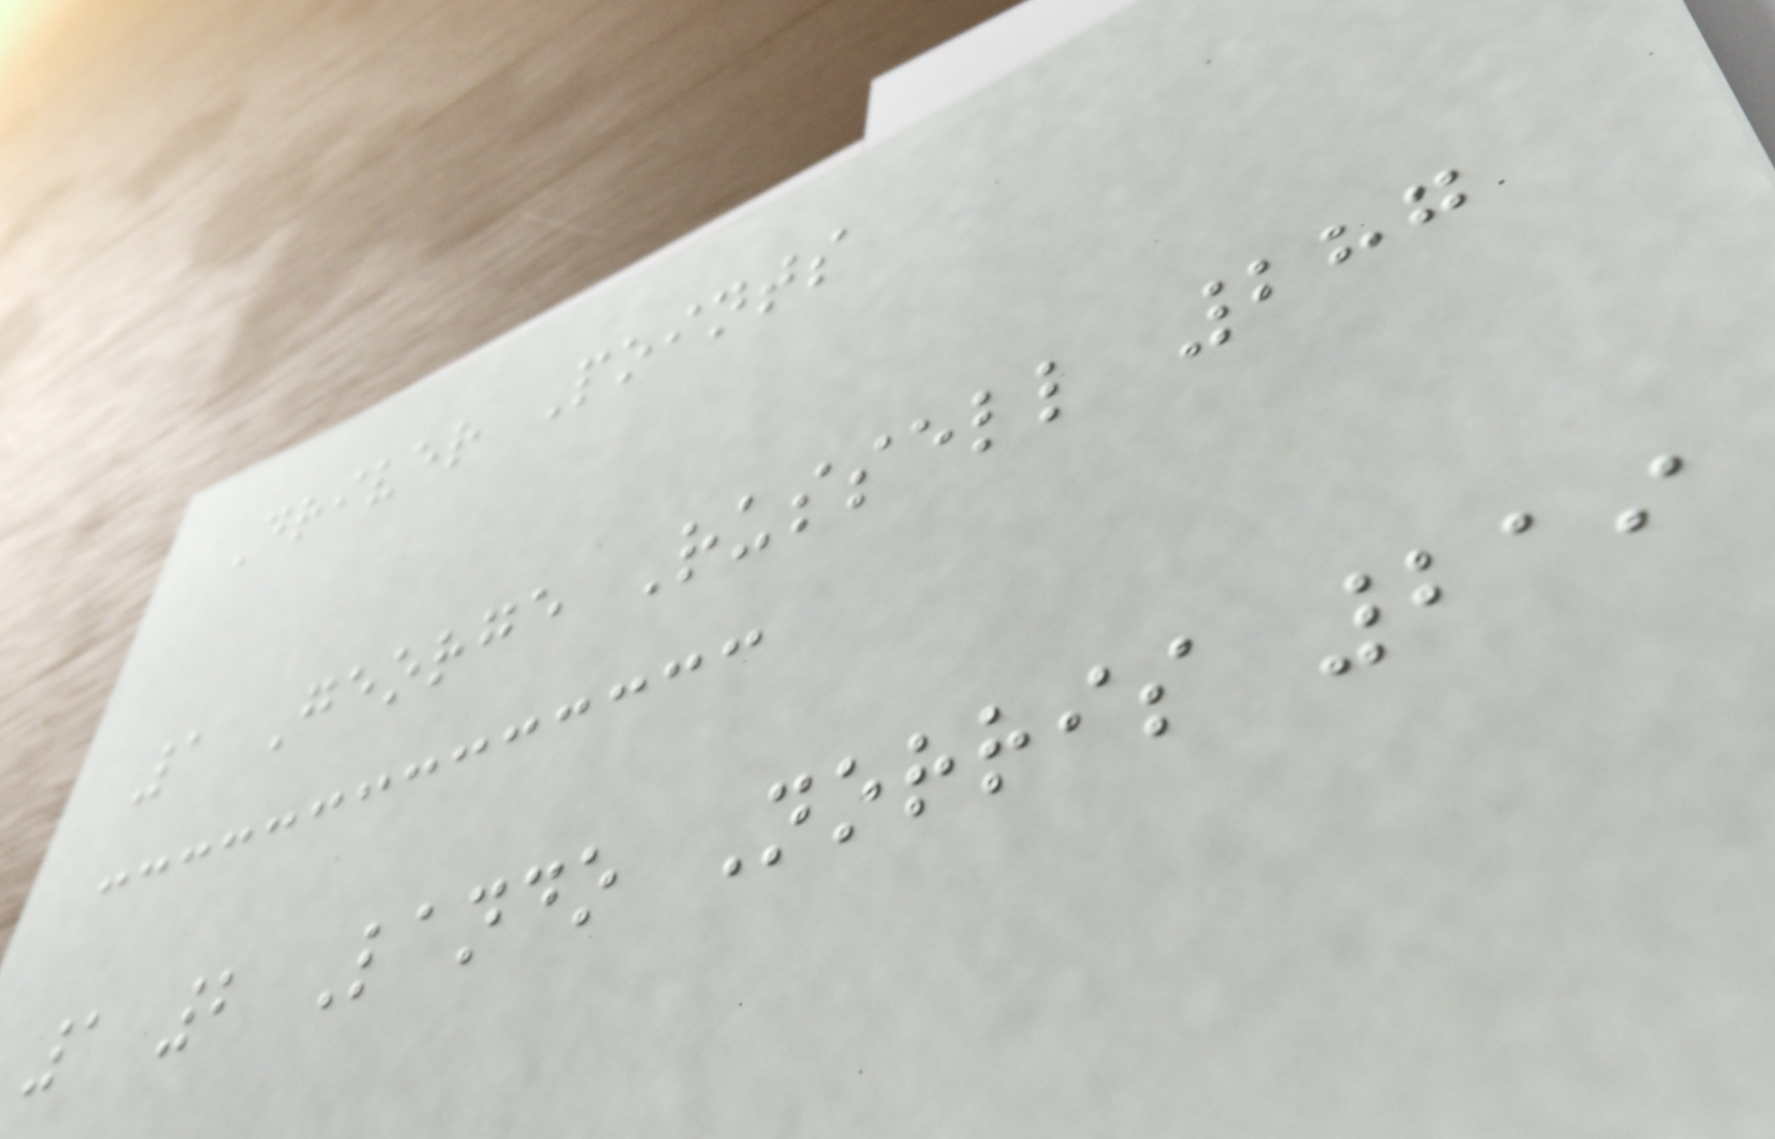Driver Points
1 George Russell 287
1 2 Lando Norris 219
